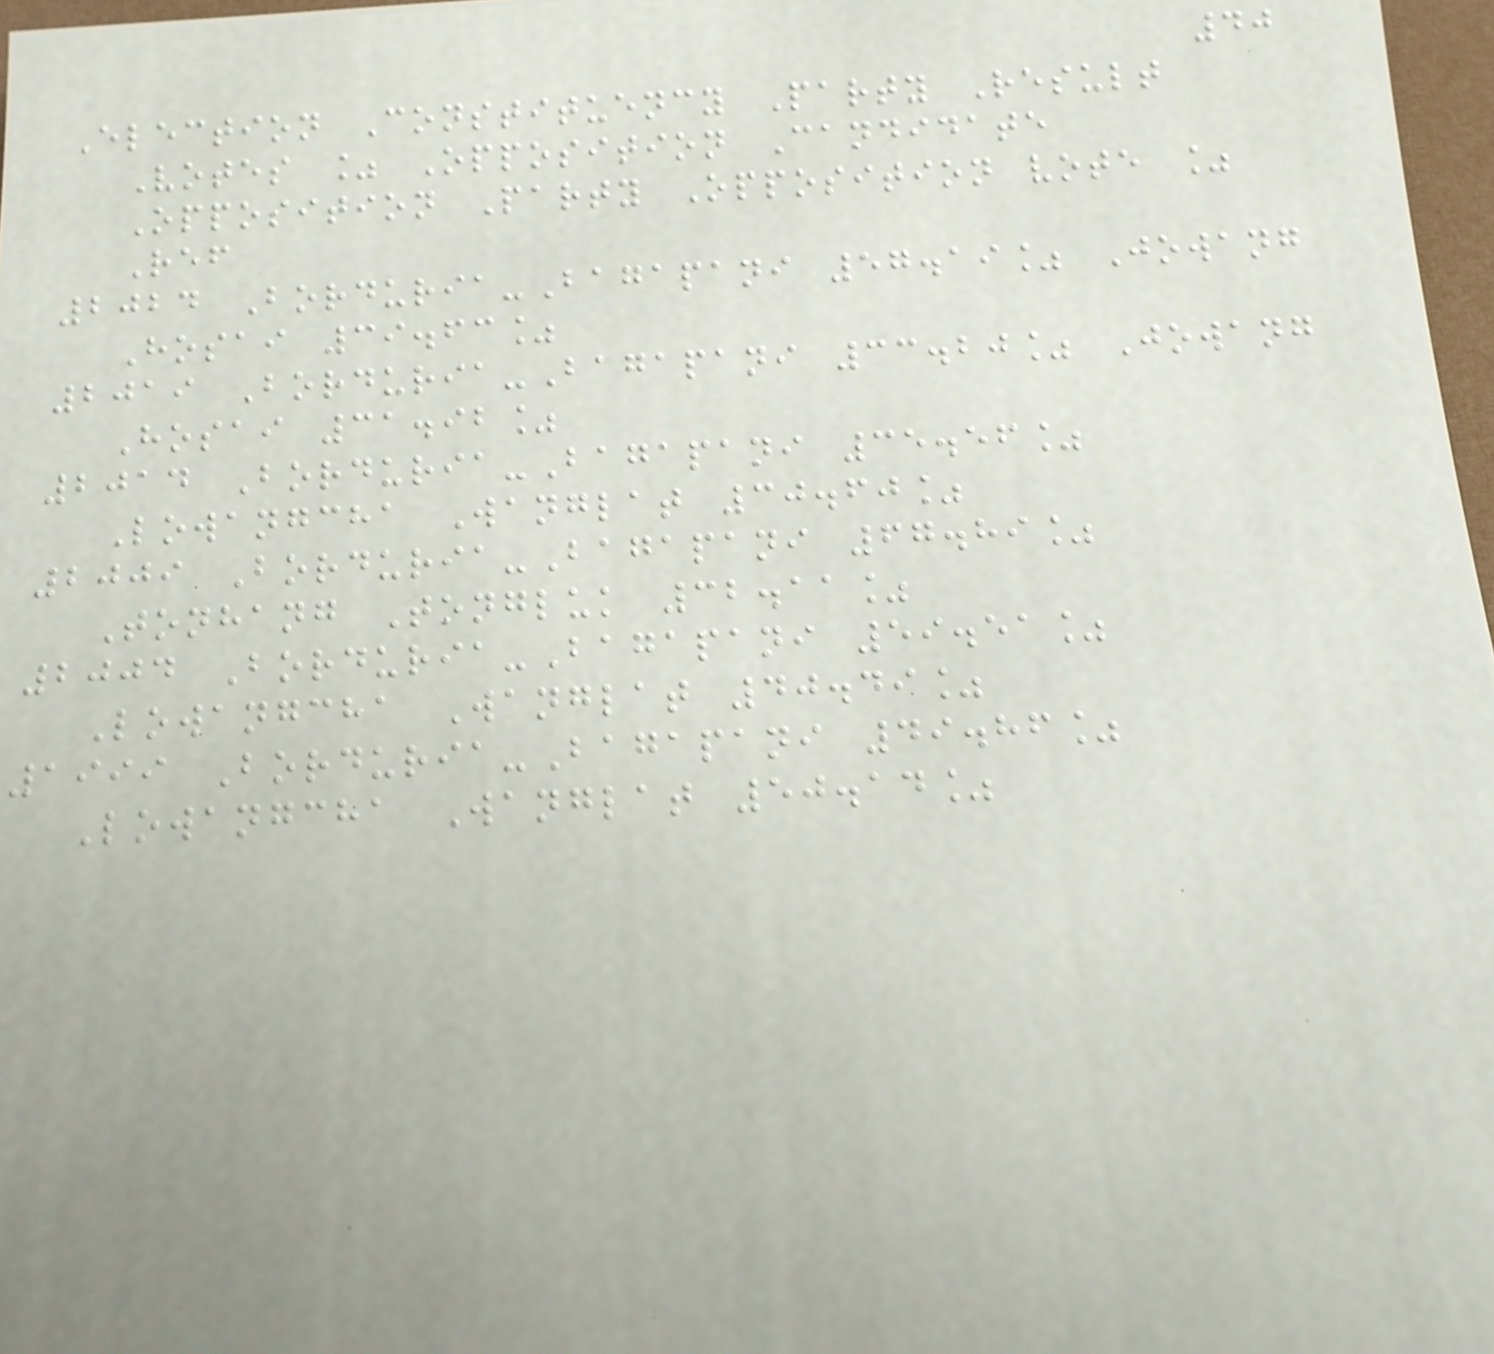40
Election Constituency Party Result
Votes % Opposition Candidate
Opposition Party Opposition vote %
Ref
2024 Borduria-Bagapani 57.19% Jowang
Hosai 39.63%
2019 Borduria-Bagapani 33.20% Jowang
Hosai 31.92%
2014 Borduria-Bagapani 35.56%
Lowangcha Wanglat 30.60%
2009 Borduria-Bagapani 67.89%
Tonhang Tongluk 32.11%
2004 Borduria-Bagapani 59.51%
Lowangcha Wanglat 40.49%
1999 Borduria-Bagapani 49.86%
Lowangcha Wanglat 50.14%
